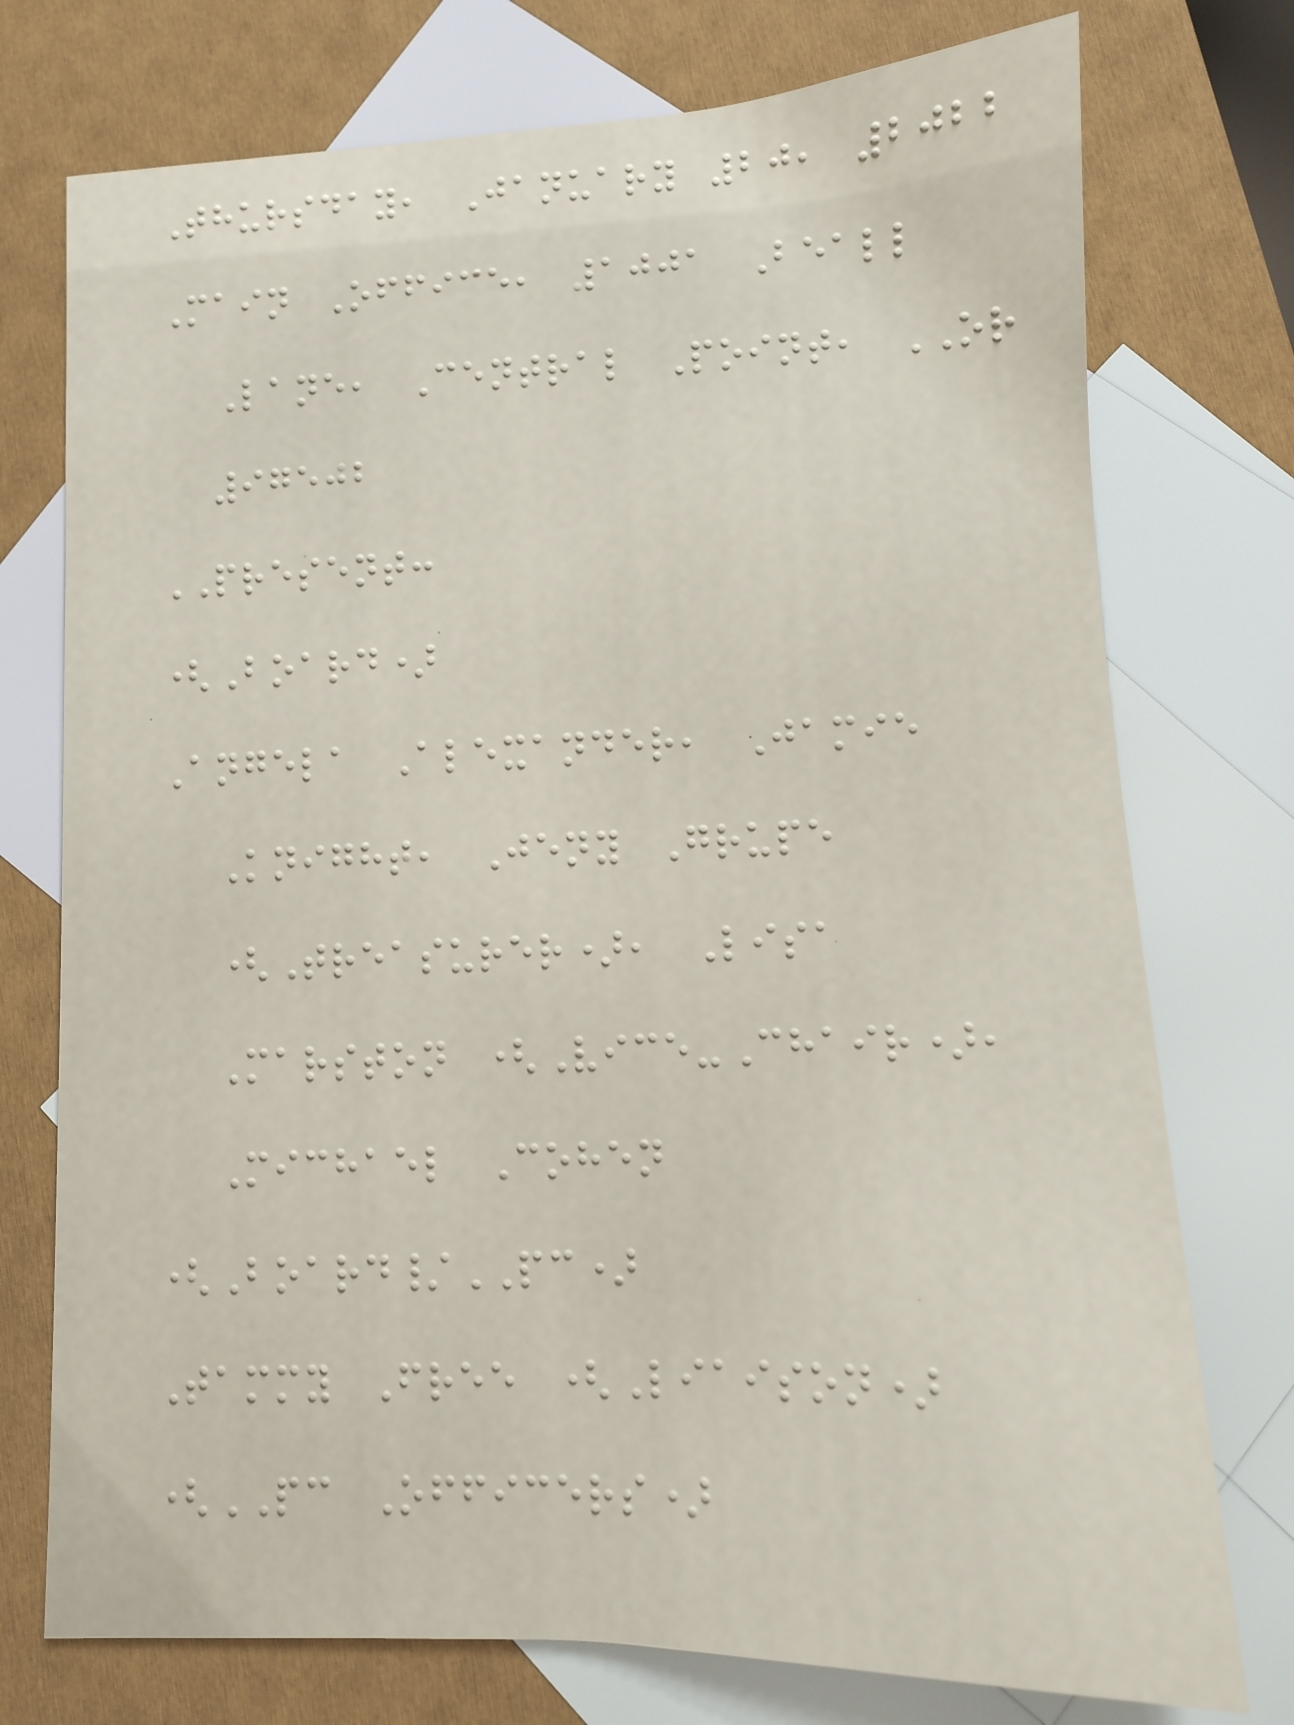Thursday, January 20, 2022
Main Office, 1001 Beall
Lane, Central Point, OR
97502
PRESENT:
(Board)
Angela Alexander, Jamie
Knight, Jeny Grupe
(Treasurer), Lisa
Marston (Vice-Chair),
Michael Cohen
(Board/PC)
Tammy Free (Liaison)
(PC Officers)
